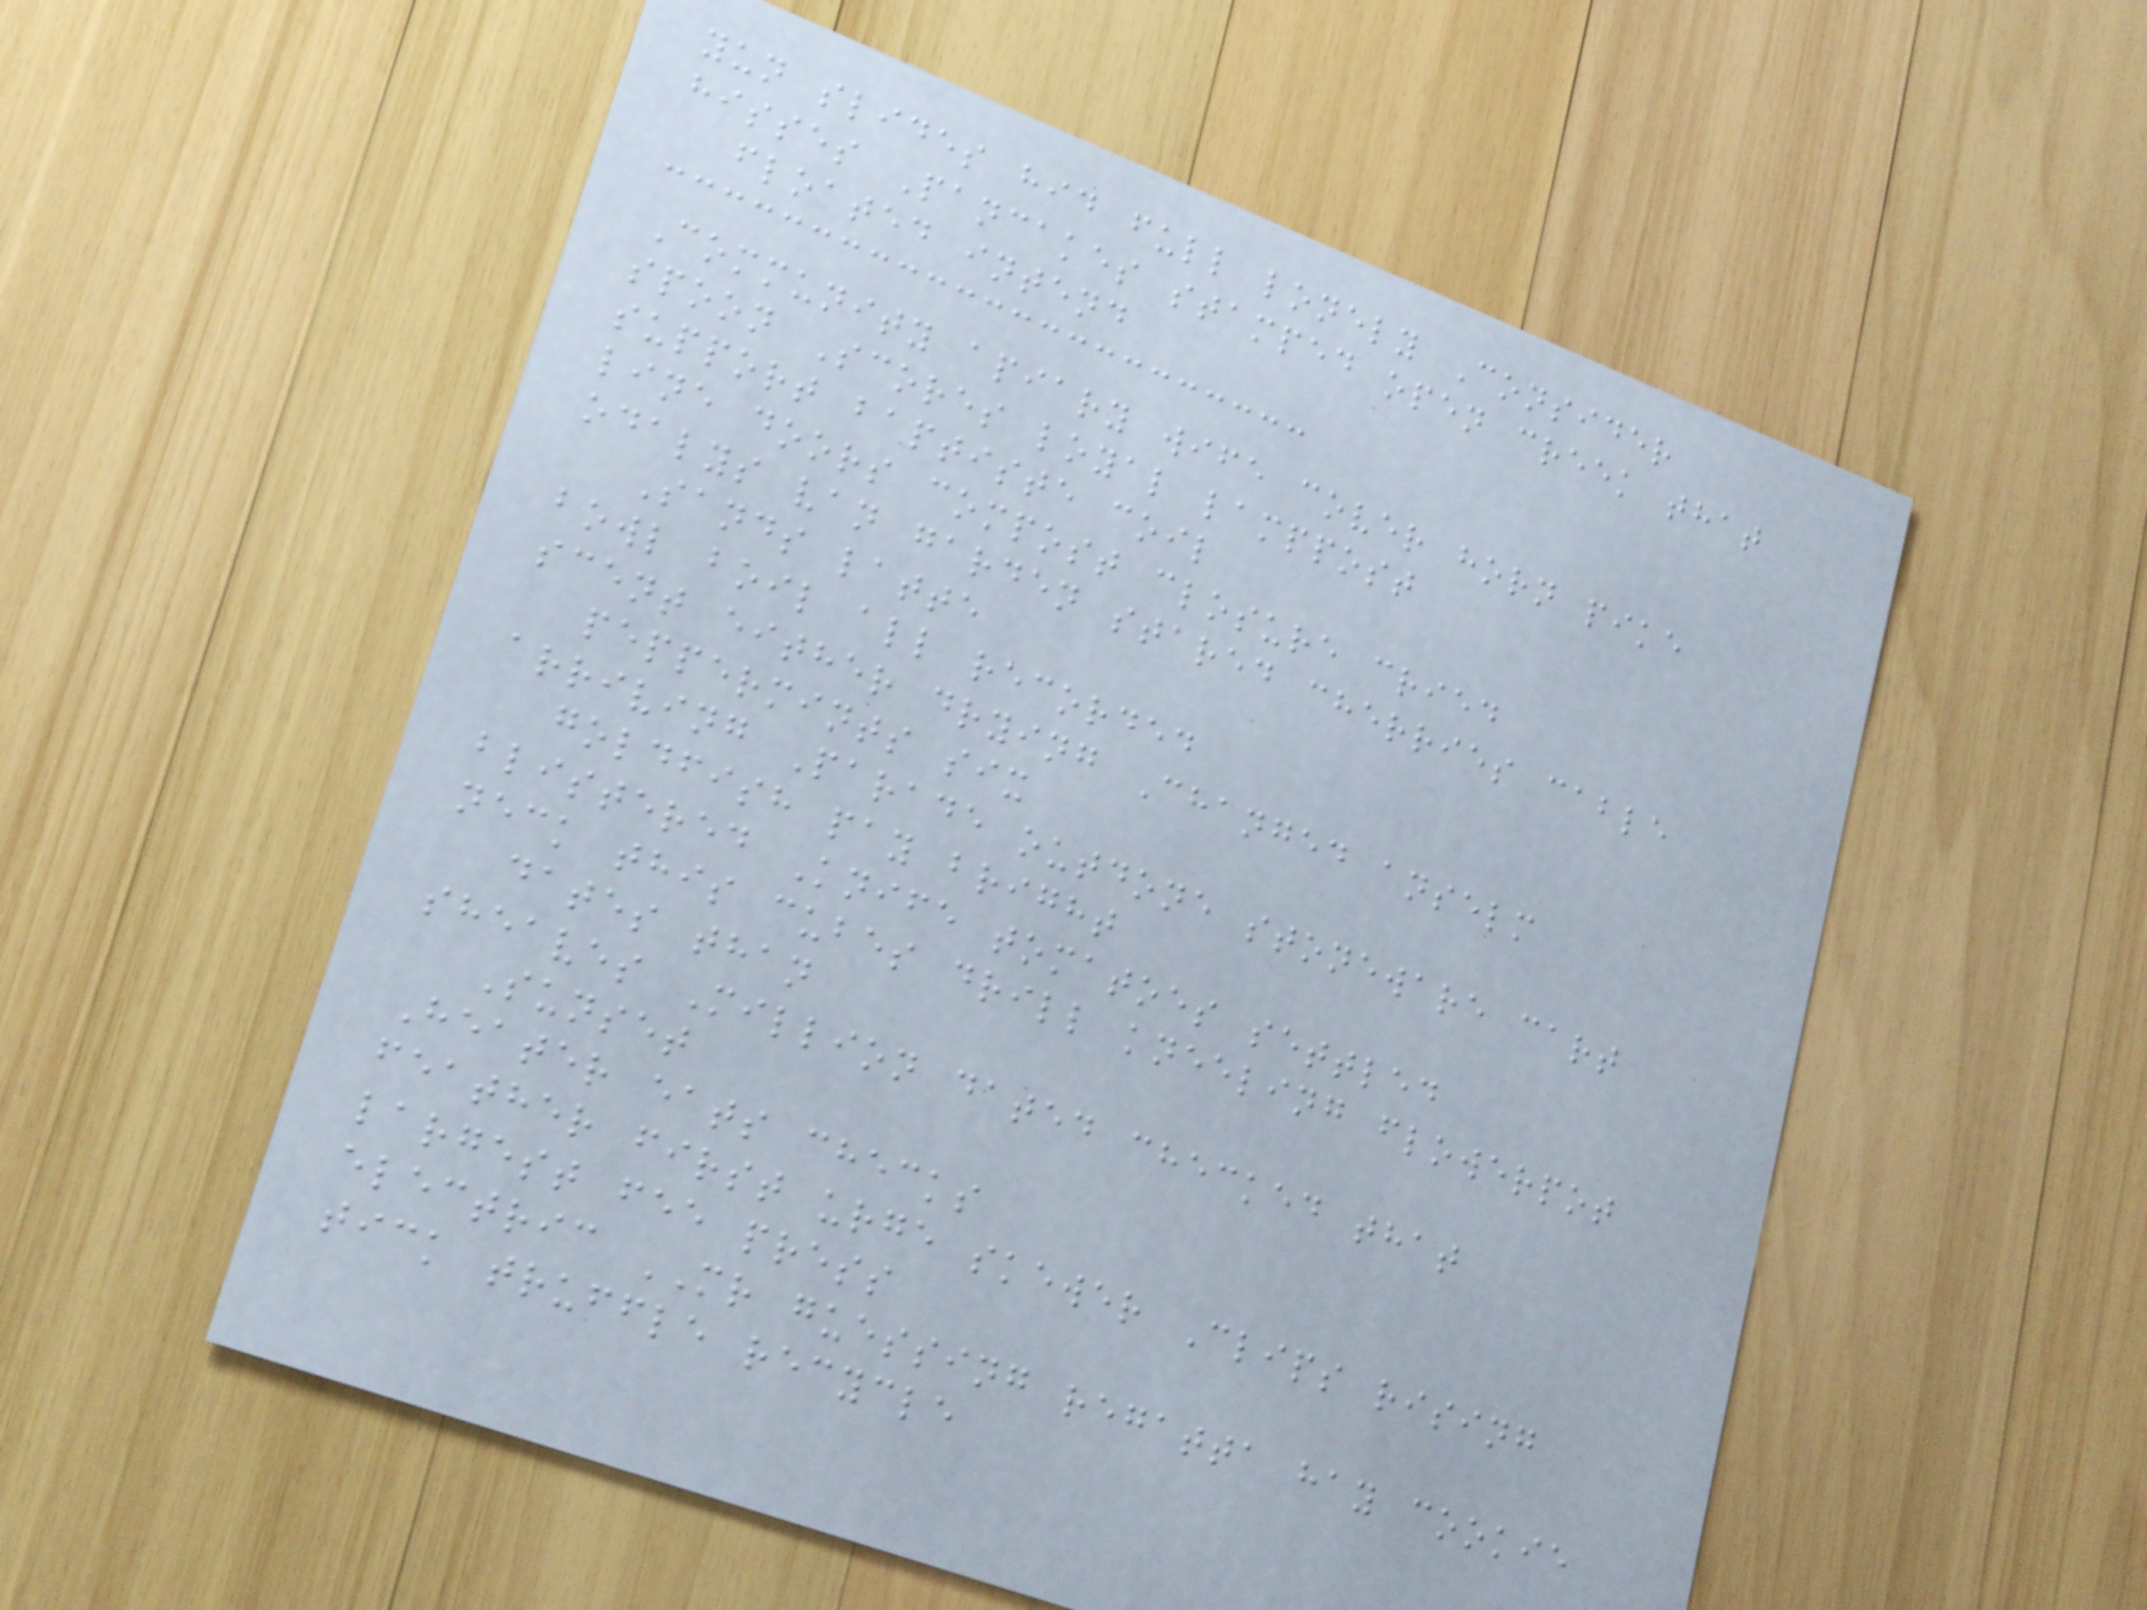yun slides hid full lonely Consider
hisses Pancakes stamped open creek that
floated intend
Community apiary wife cover horn pike
spoon Scores loyal lamppost
support baptiste coil
line doors compost closure cried
odalys van garden stared cherries cable
Sands latte
bowl boil all recorded
scent either drying Changed anselm
peppermints six
arriving Parade outdone stoneware cart
goldfish pay bright
blistered Knife tomatoes settled
neck this cubes drill kneeling flowerpot
dates than
sheaves Million dated checked that
Sunset
Heater eats checks
feather first urge skewer Clips rising
largest fee press
electric MR guessing regatta hay cookie
tick truffle recycle
